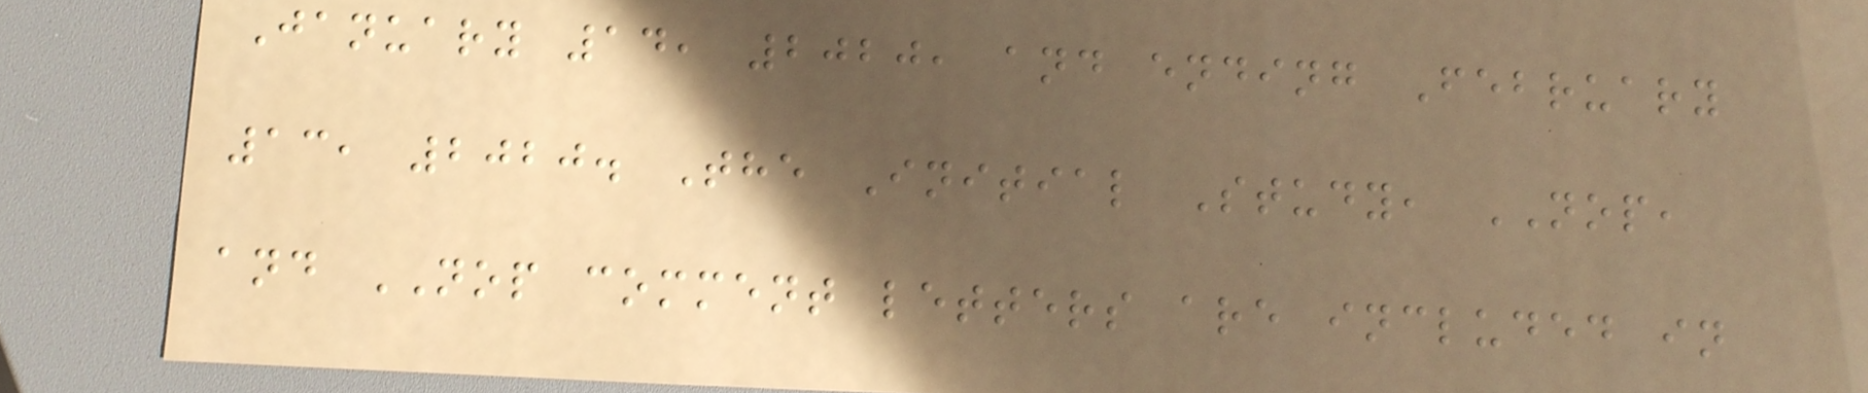January 14, 2020, and ending February
13, 2020. The Initial Study, NOP,
and NOP comment letters are included in
